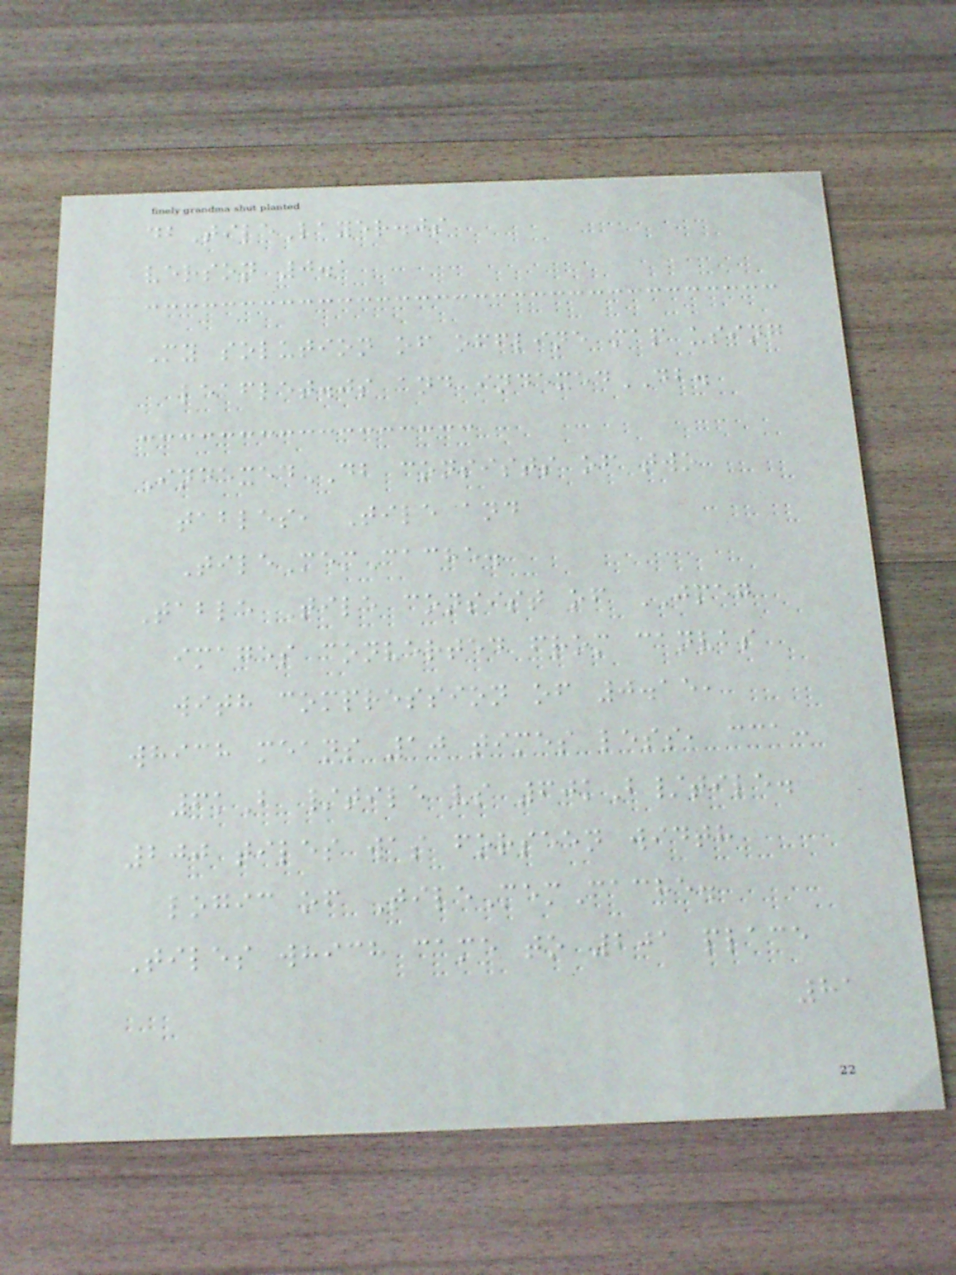dbTileLayer.js
verson 0.1
My solution of offline map using
leaflet.js and indexedDB.
IndexedDB consists of two
tables, Tile and
TileMemCache.
Table Tile consist of JPEG
images converted from canvas
with compression of 0.15,
which means 10 times less, cca:
6kB /tile vs 60kB/tile.
200 tiles was forseen width
logic of TileMemCache.
Tiles which came to 201 place
81
